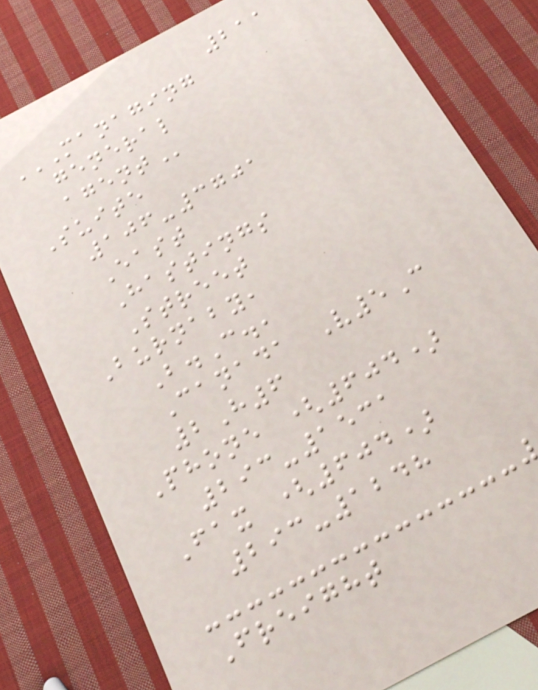211
MANAGING
GENERAL
AGENT
Suite
106-3701
East
Hastings
Street
Burnaby,
B.C.,
Canada V5C
2H6
Phone (604)
293-1531
Fax (604)
293-1248
Freight
